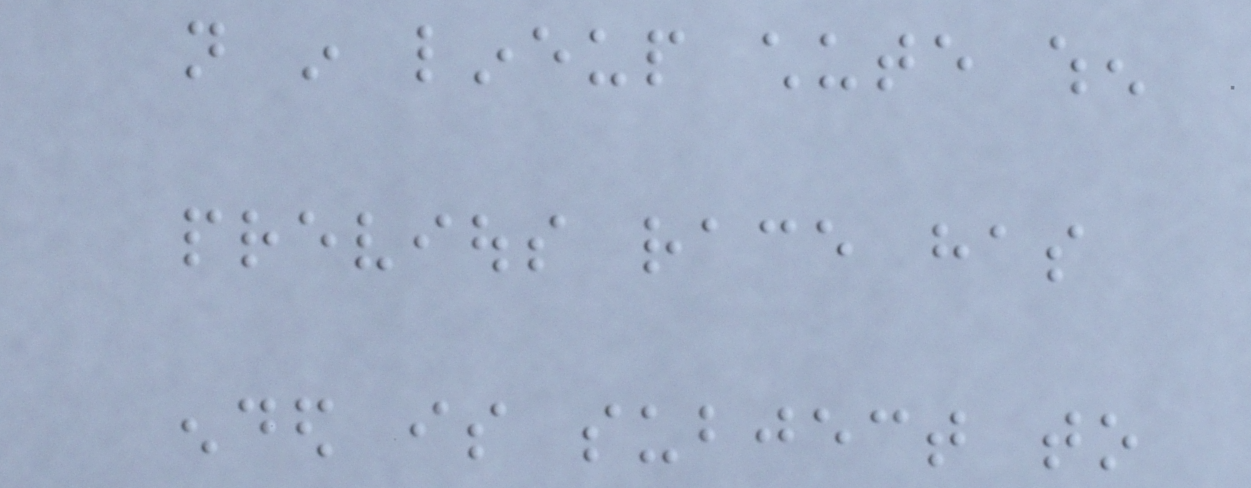not in lineup chute when
previous race has
ended is subject to
